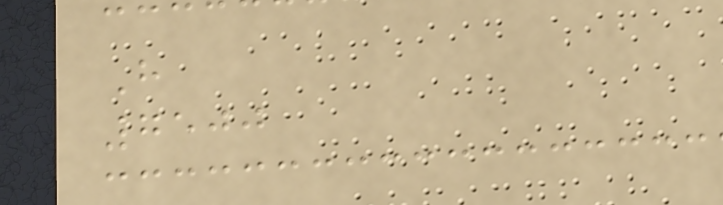H
7500
